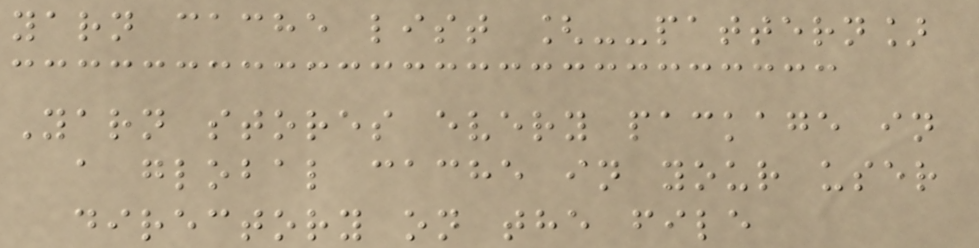yarn cache list [--pattern]
Yarn stores every package in
a global cache in your user
directory on the file
